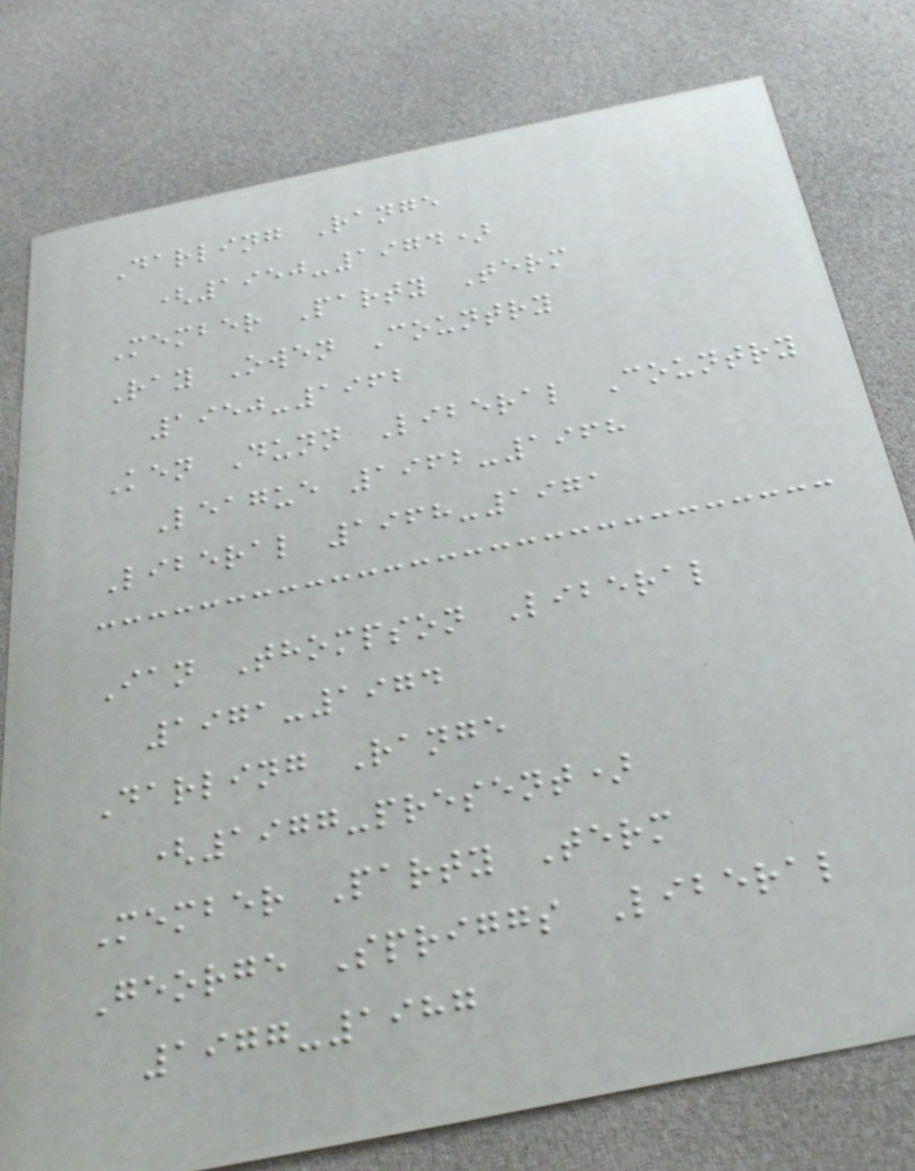Darling Range
(1950-1974)
Member Party Term
Ray Owen Country
1950-1962
Ken Dunn Liberal Country
League 1962-1968
Liberal 1968-1971
Ian Thompson Liberal
1971-1974
Darling Range
(1977-present)
Member Party Term
George Spriggs Liberal
1977-1987
